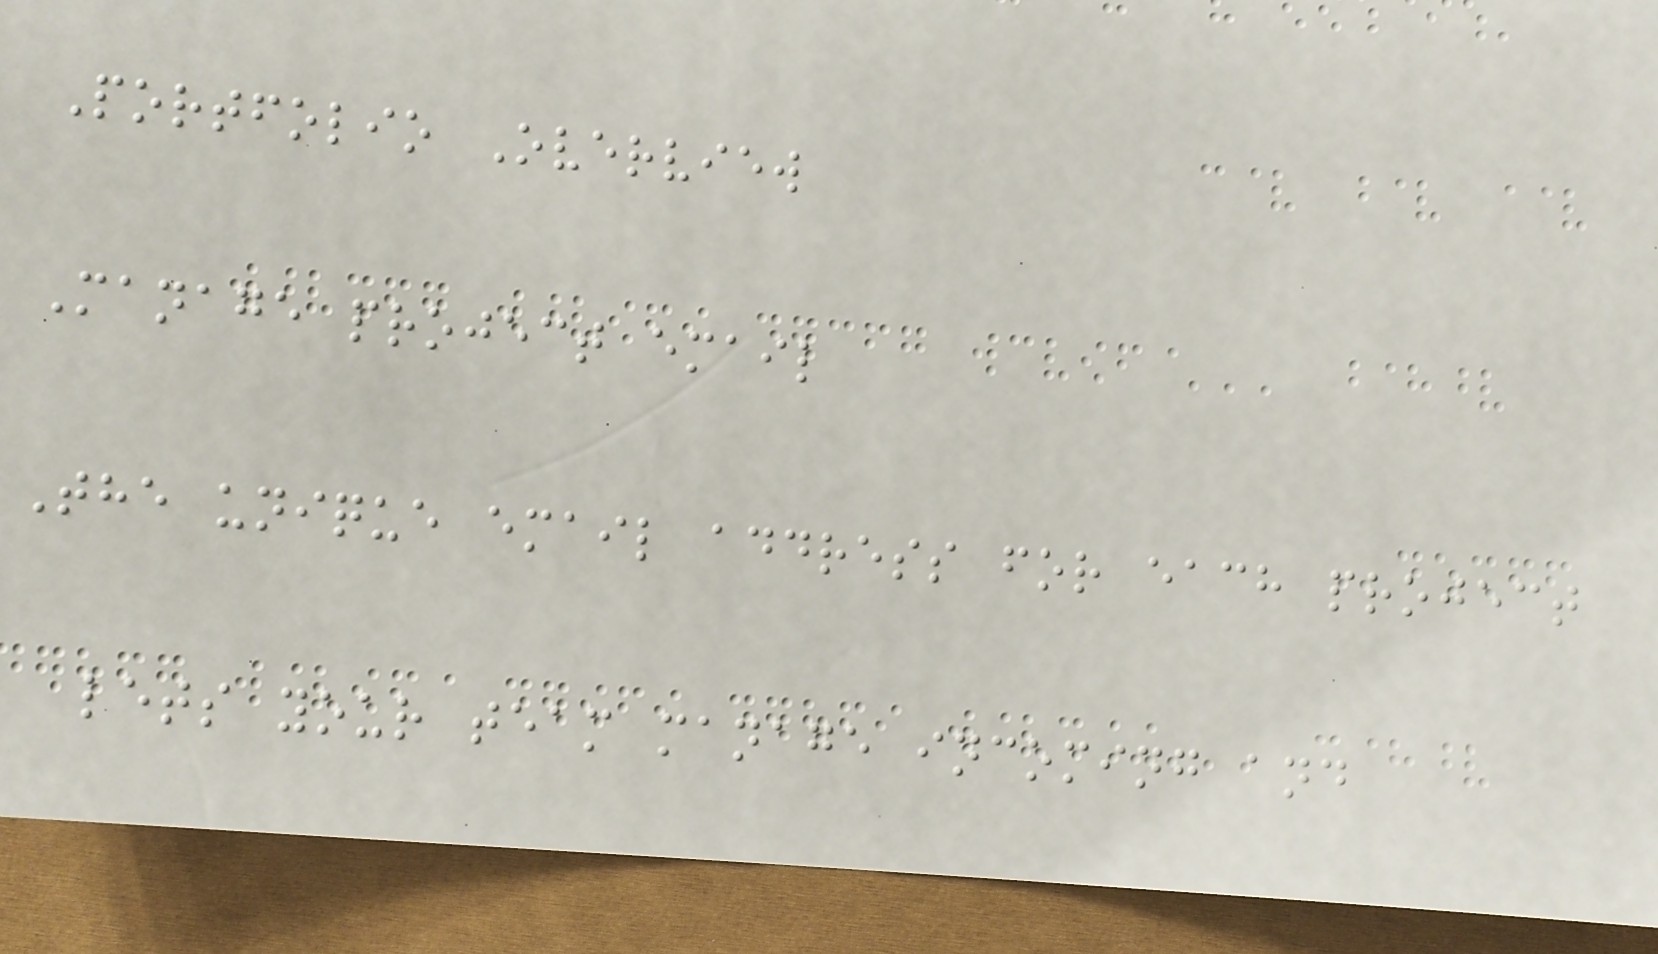Portfolio Overview
Manage project email
The unique email address for each project
lets your team manage incoming and
